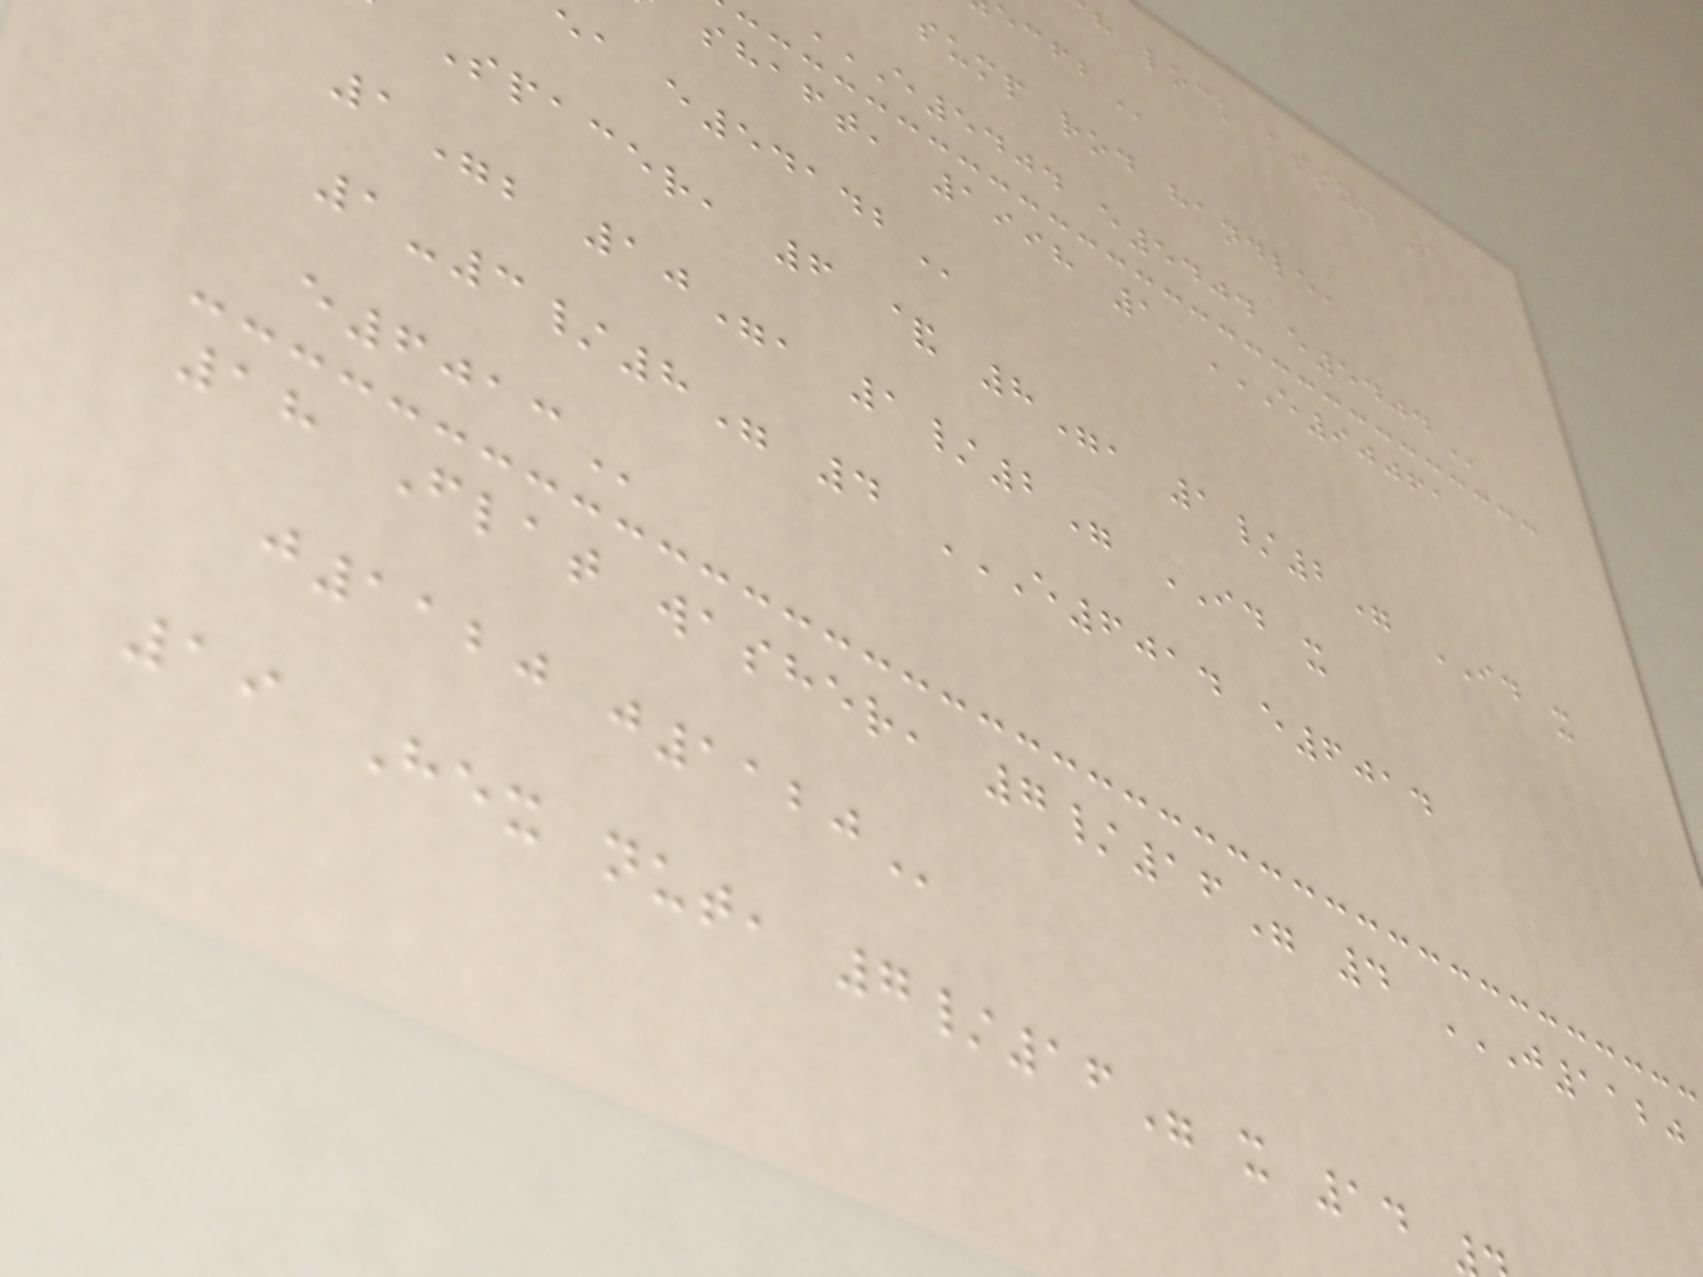h lock assy. 1
sump rod handle,
E5404 E5404 E5404
Spacer, 6 & 8", 1/2" ID x
1"; 10", 1/2" ID x
1-3/8" 4 E6014 E6014
18 Flat washer, 7/16" 4 J1120
j1120
19 Hex nut, 7/16" x 14
